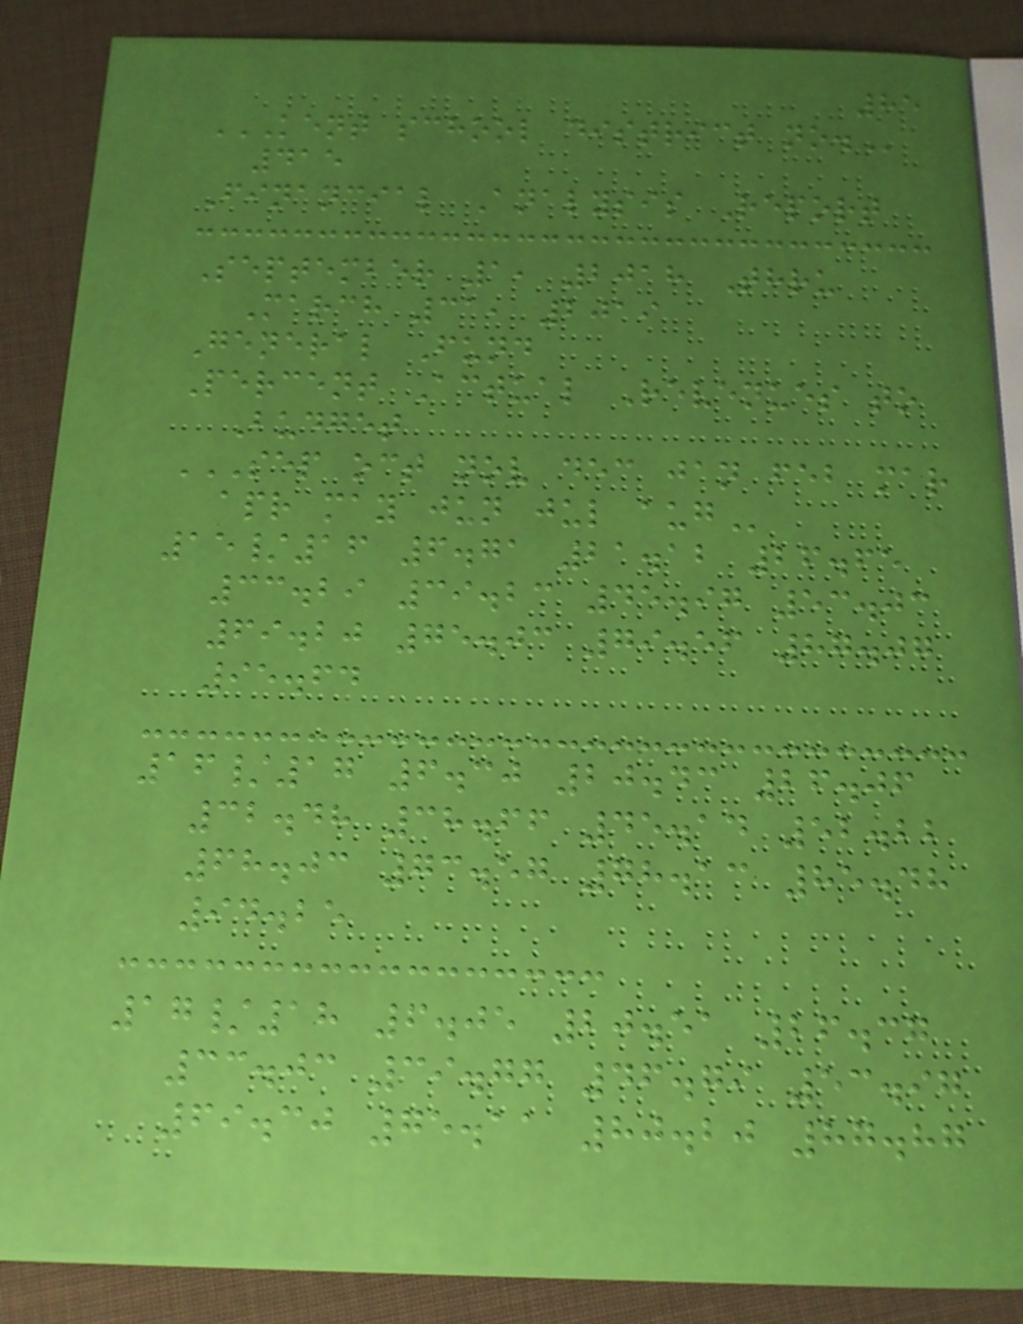85
KENT SCHOOL DISTRICT NO.
415
Financial Analysis Report
September 1, 2018 Thru
March 31, 2019
General Fund
Percent Actual Revenues to
Budget
SEP OCT NOV DEC JAN FEB MAR
APR MAY JUN JUL AUG
15/16 6.71 21.12 26.65
33.29 39.23 45.97 53.03
69.20 75.03 79.56 87.07
95.64
16/17 6.30 20.43 26.06
32.48 38.66 45.14 52.22
68.03 73.57 78.13 85.48
94.25
17/18 6.05 20.51 26.37
33.03 39.77 46.79 53.97
69.30 75.11 80.20 87.87
